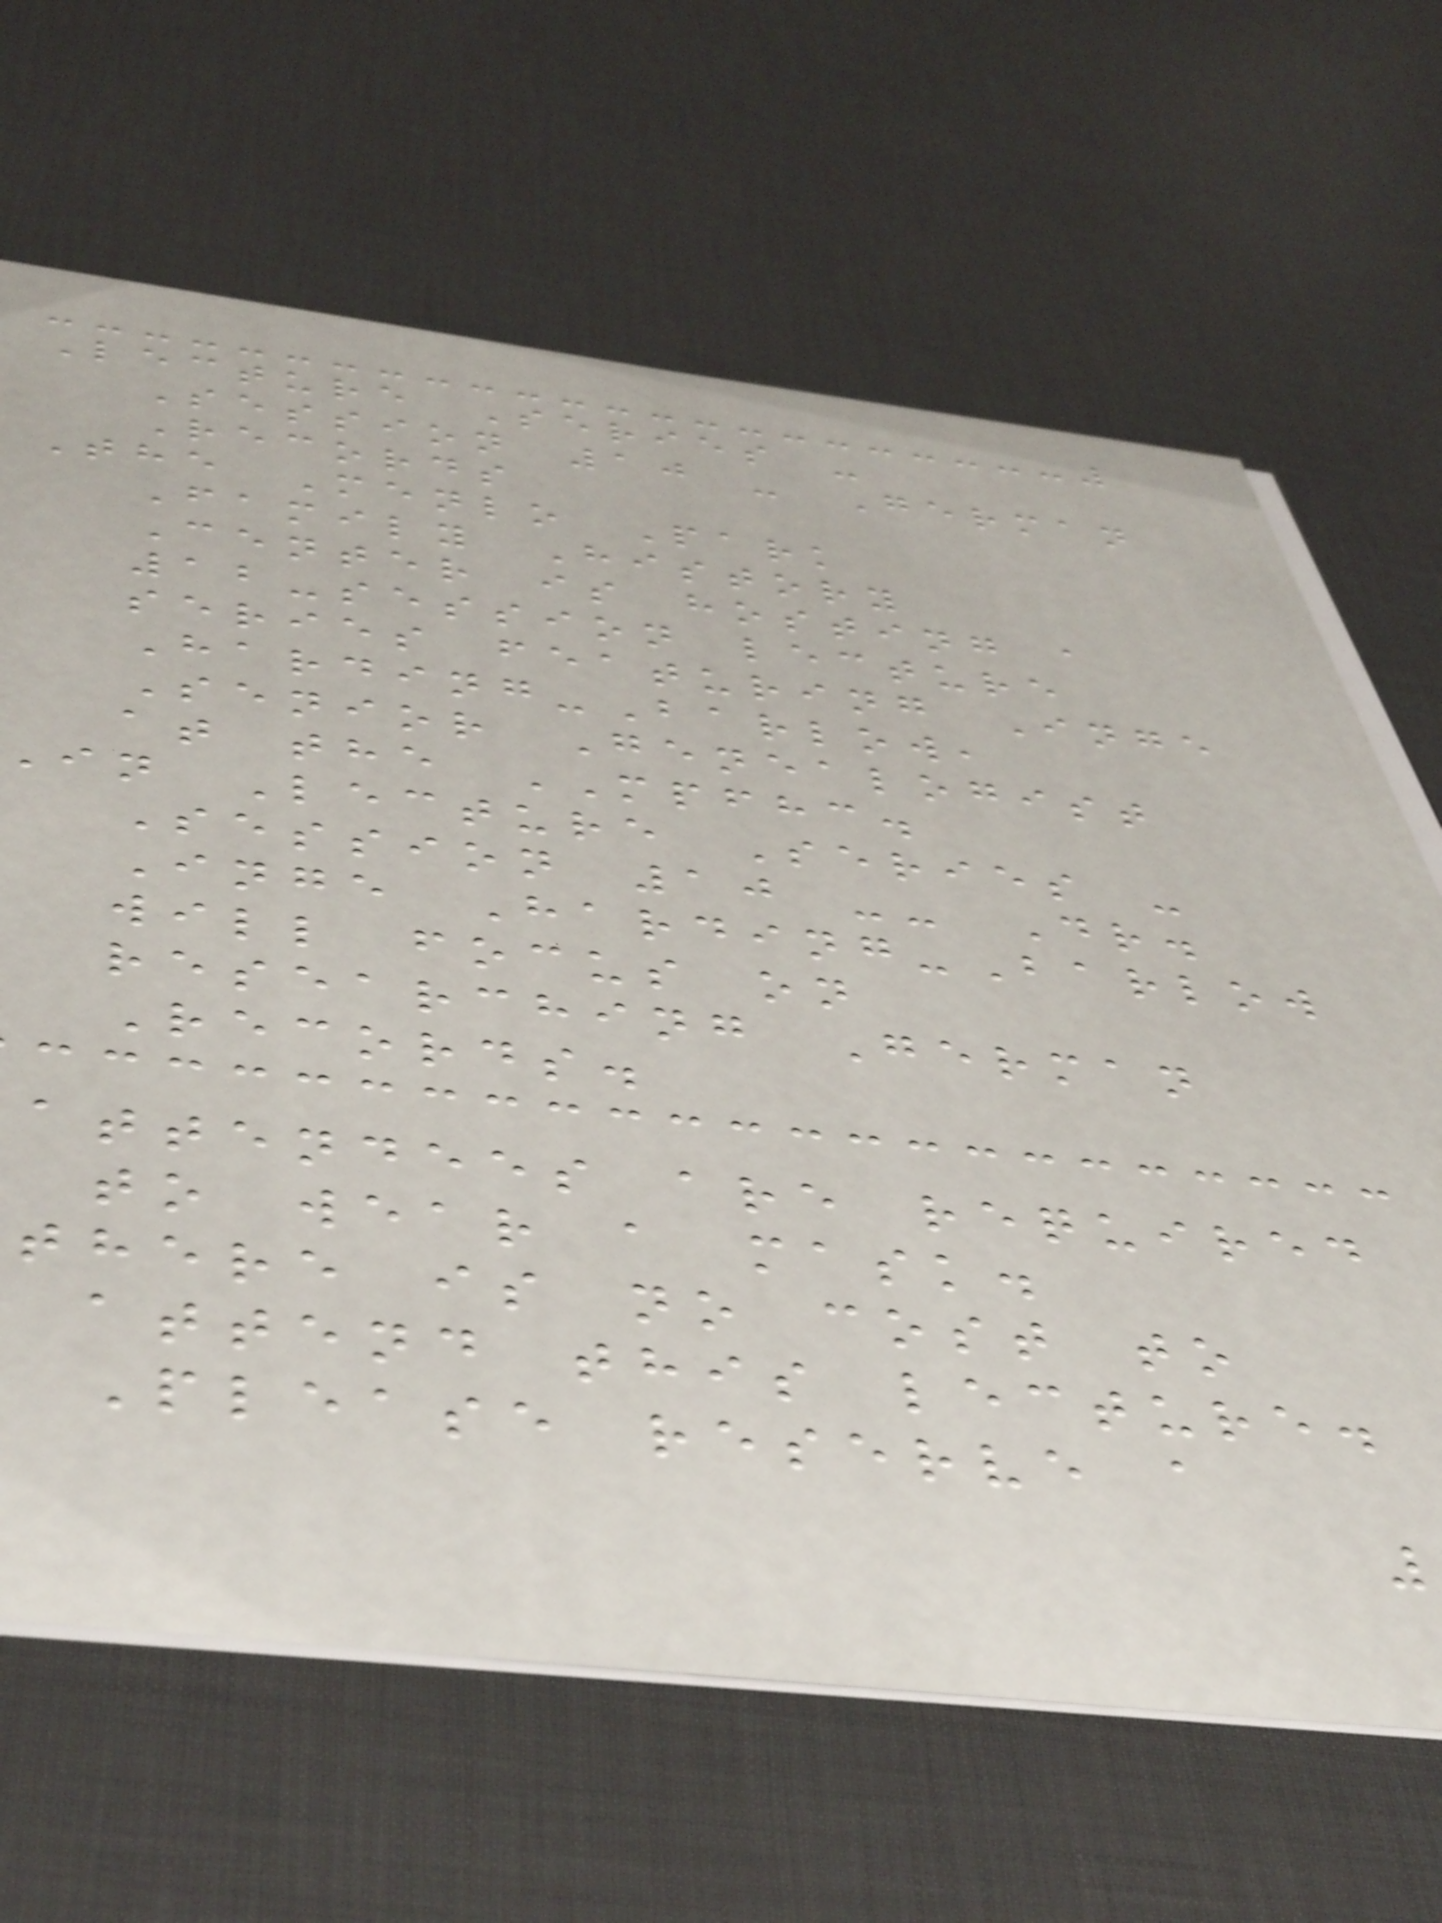Lecture Series -
Session 10 - German
Records
The Menlo Park
Family History
Center is hosting a
12-session lecture
series featuring Inge
Harding-Barlow,
Senior Genealogist
at the MPFHC.
in Lecture Series -
Session 10 -- Dr.
Inge Harding-Barlow
will focus on
researching German
Records.
attendees are required
to wear a mask.
there is no cost to
attend this lecture.
Please reserve a
